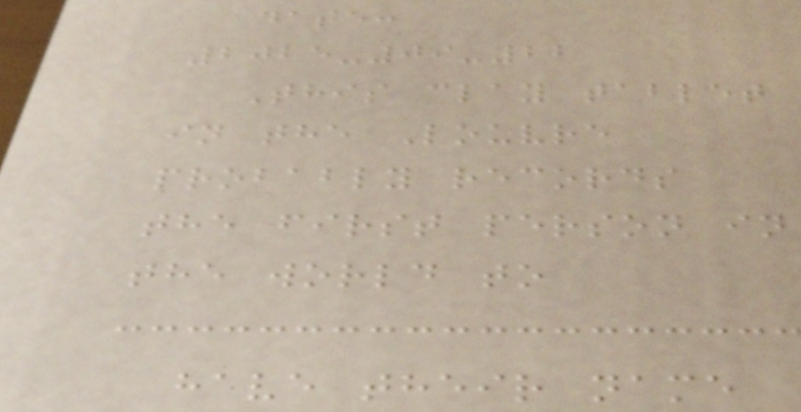date:
2025-09-22
This clay tablet
in the Louvre
probably records
the first person in
the world to
have their name
